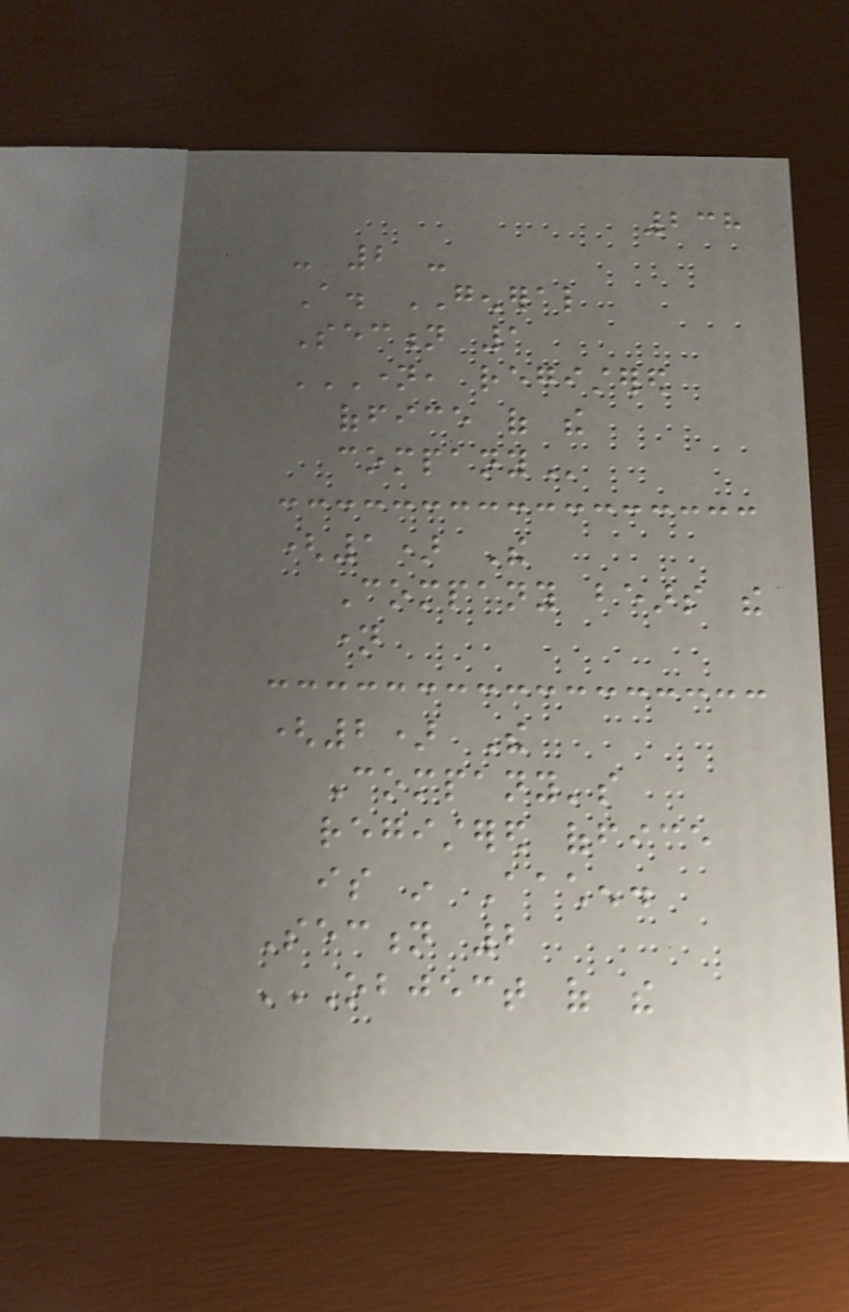238
- 2 -
A. GENERAL
Section 1
NAME, REGISTERED
OFFICE OF THE
COMPANY
(1) The
Company bears the
name
(2) The
Company's
registered office
is in Aachen.
Section 2
OBJECT OF THE
